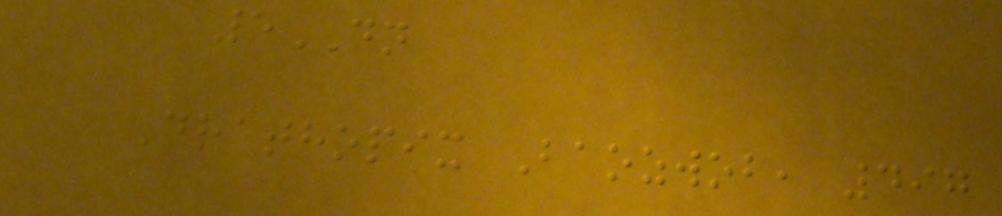5DN
Drathopix Baozwob, 497
